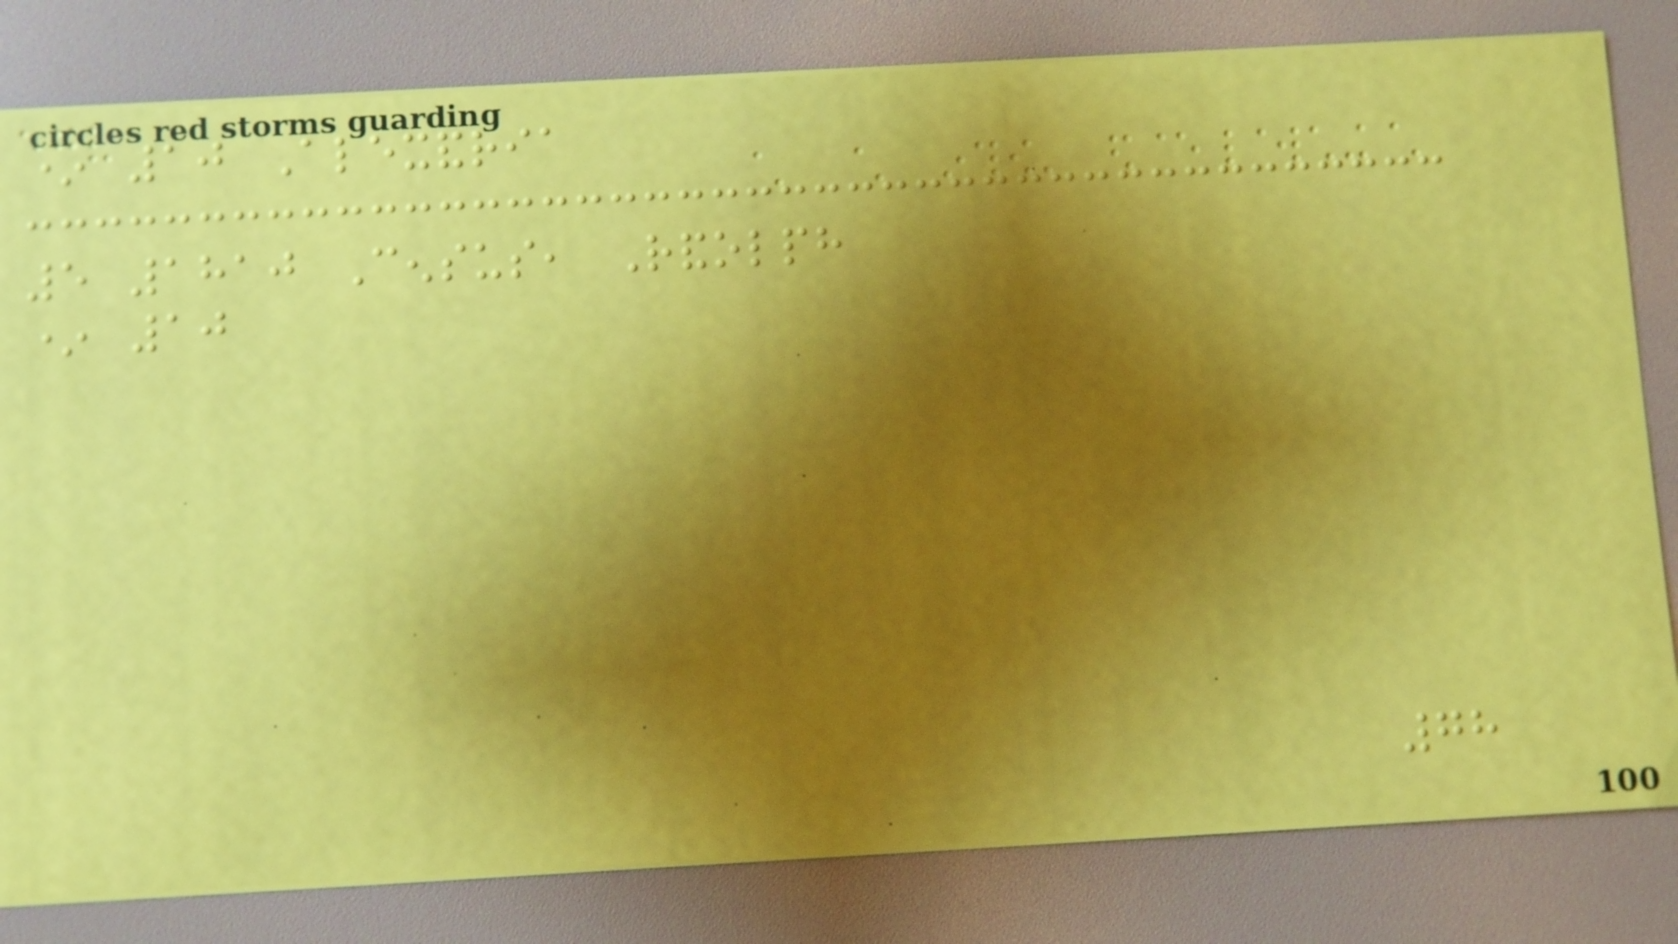* 10 Alexandria
5 1810 Census, Randolph
* 10
78
